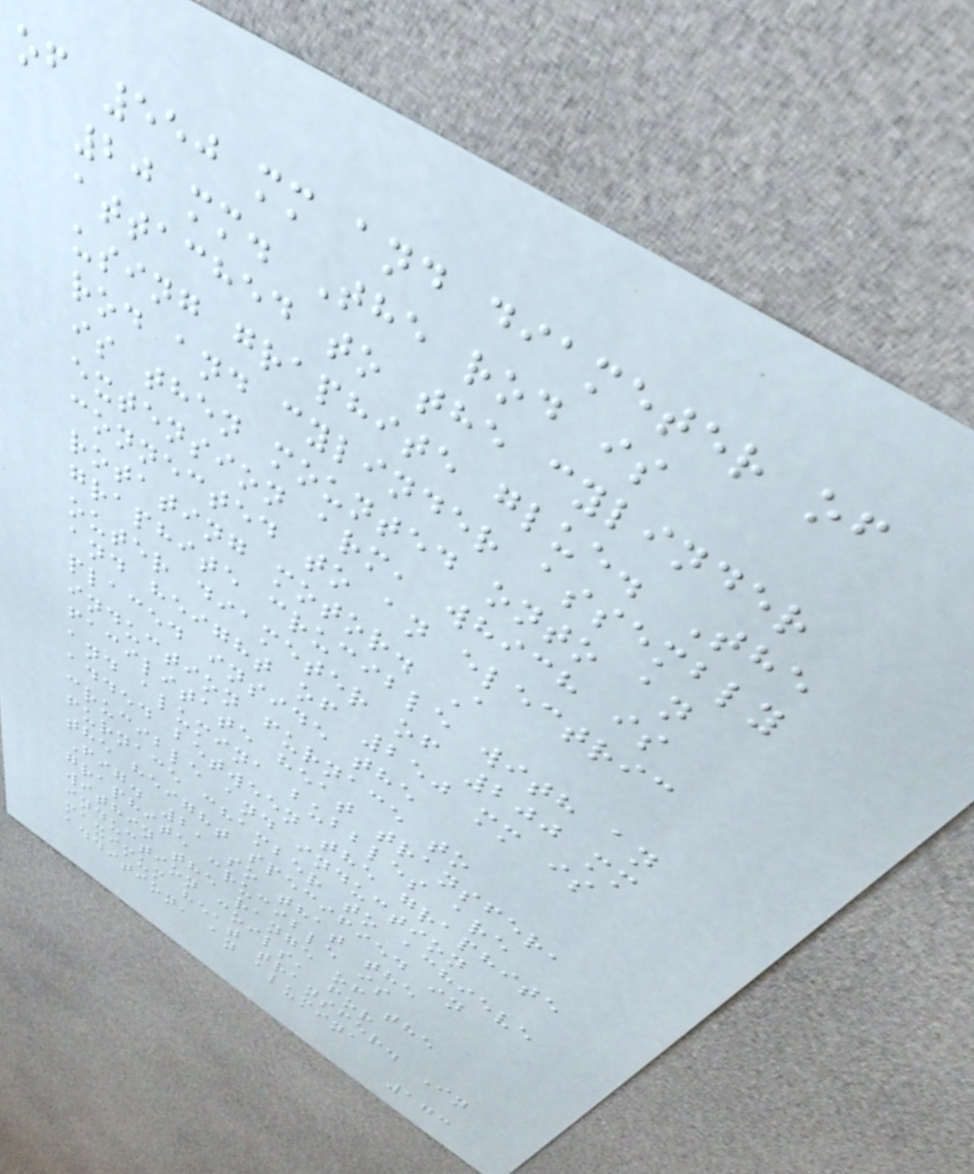of 550 mm and diameter of
20 mm. The rod is
attached to the cylinder
using graphite glue. The
rod and cylinder assembly
is then mounted onto an
extension arm, which is
connected to an electric
rotating motor. A
graphite crucible with an
outer diameter of 200 mm
and height of 250 mm is
placed inside the
induction furnace to
facilitate heat transfer,
and alumina bubbles are
added between the graphite
crucible and induction
furnace chamber to achieve
the height specified in
Fig. 2, so that the
graphite crucible is
within the range of the
induction coils, for
maximum heat transfer. In
addition, an alumina
173
